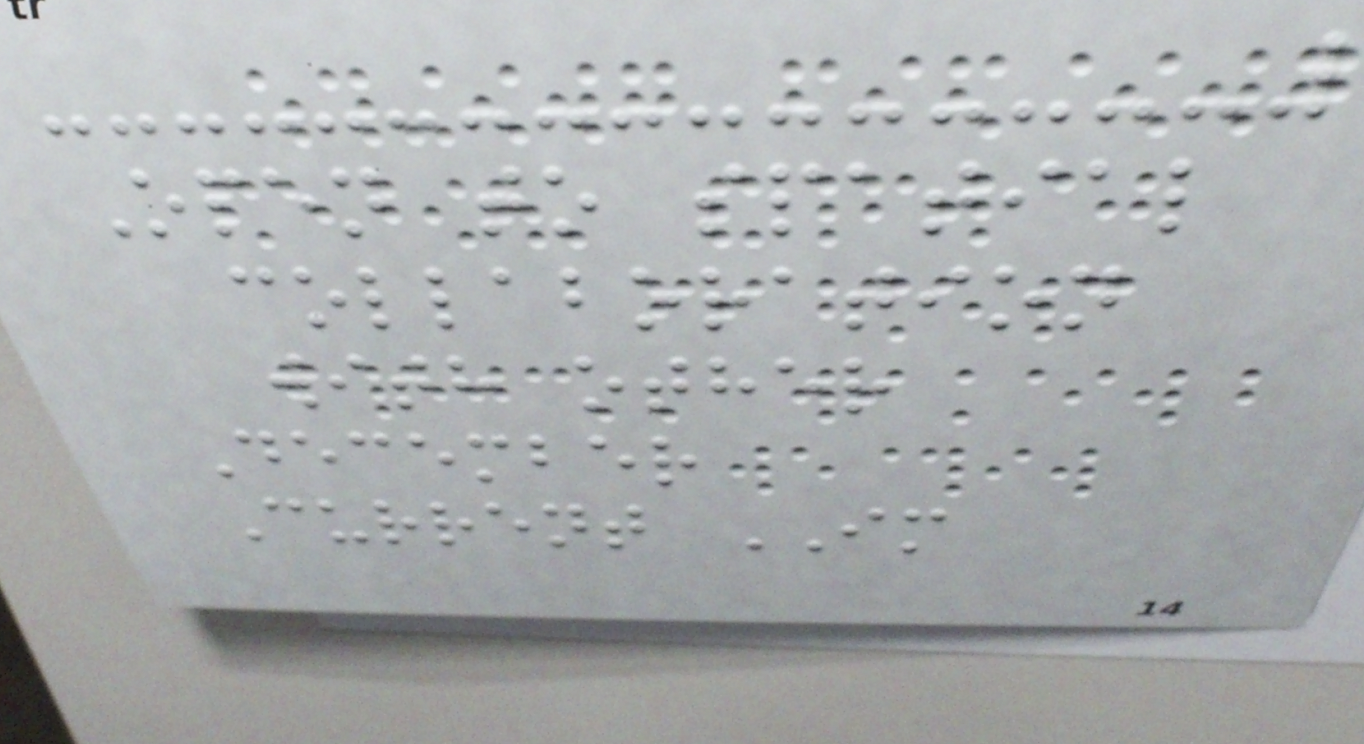Open to spatial
collaboration
with other
December
Current IM
